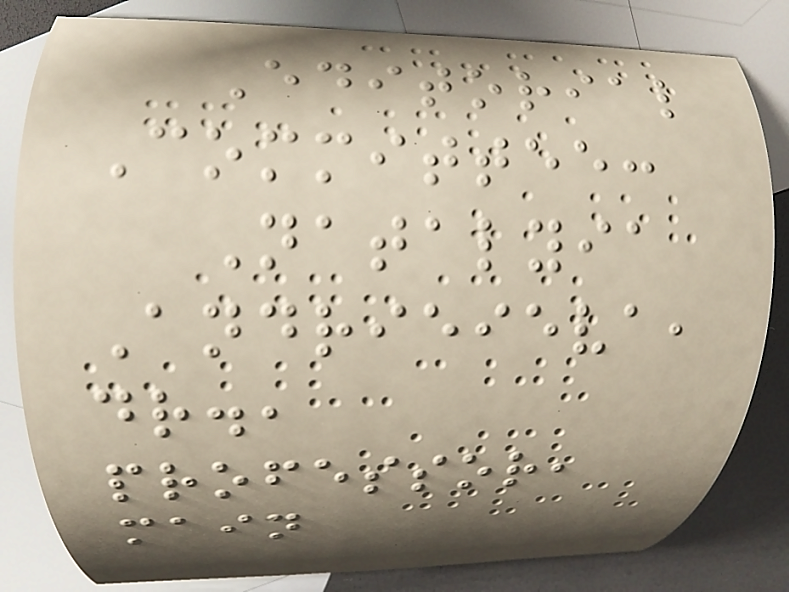Editorial
Committee:
Natalyia
Andrieieva,
dr.,
professor,
main
